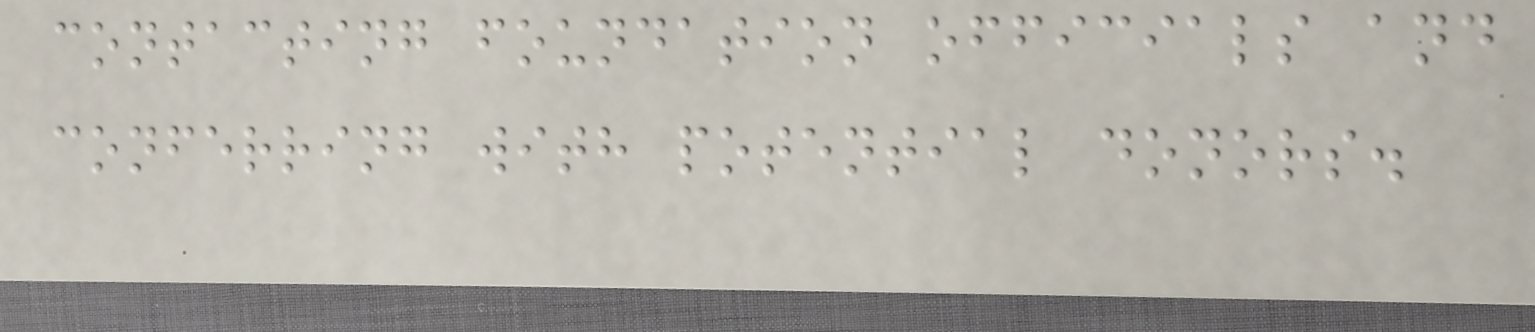contacting foundation officials and
conferring with potential donors.
